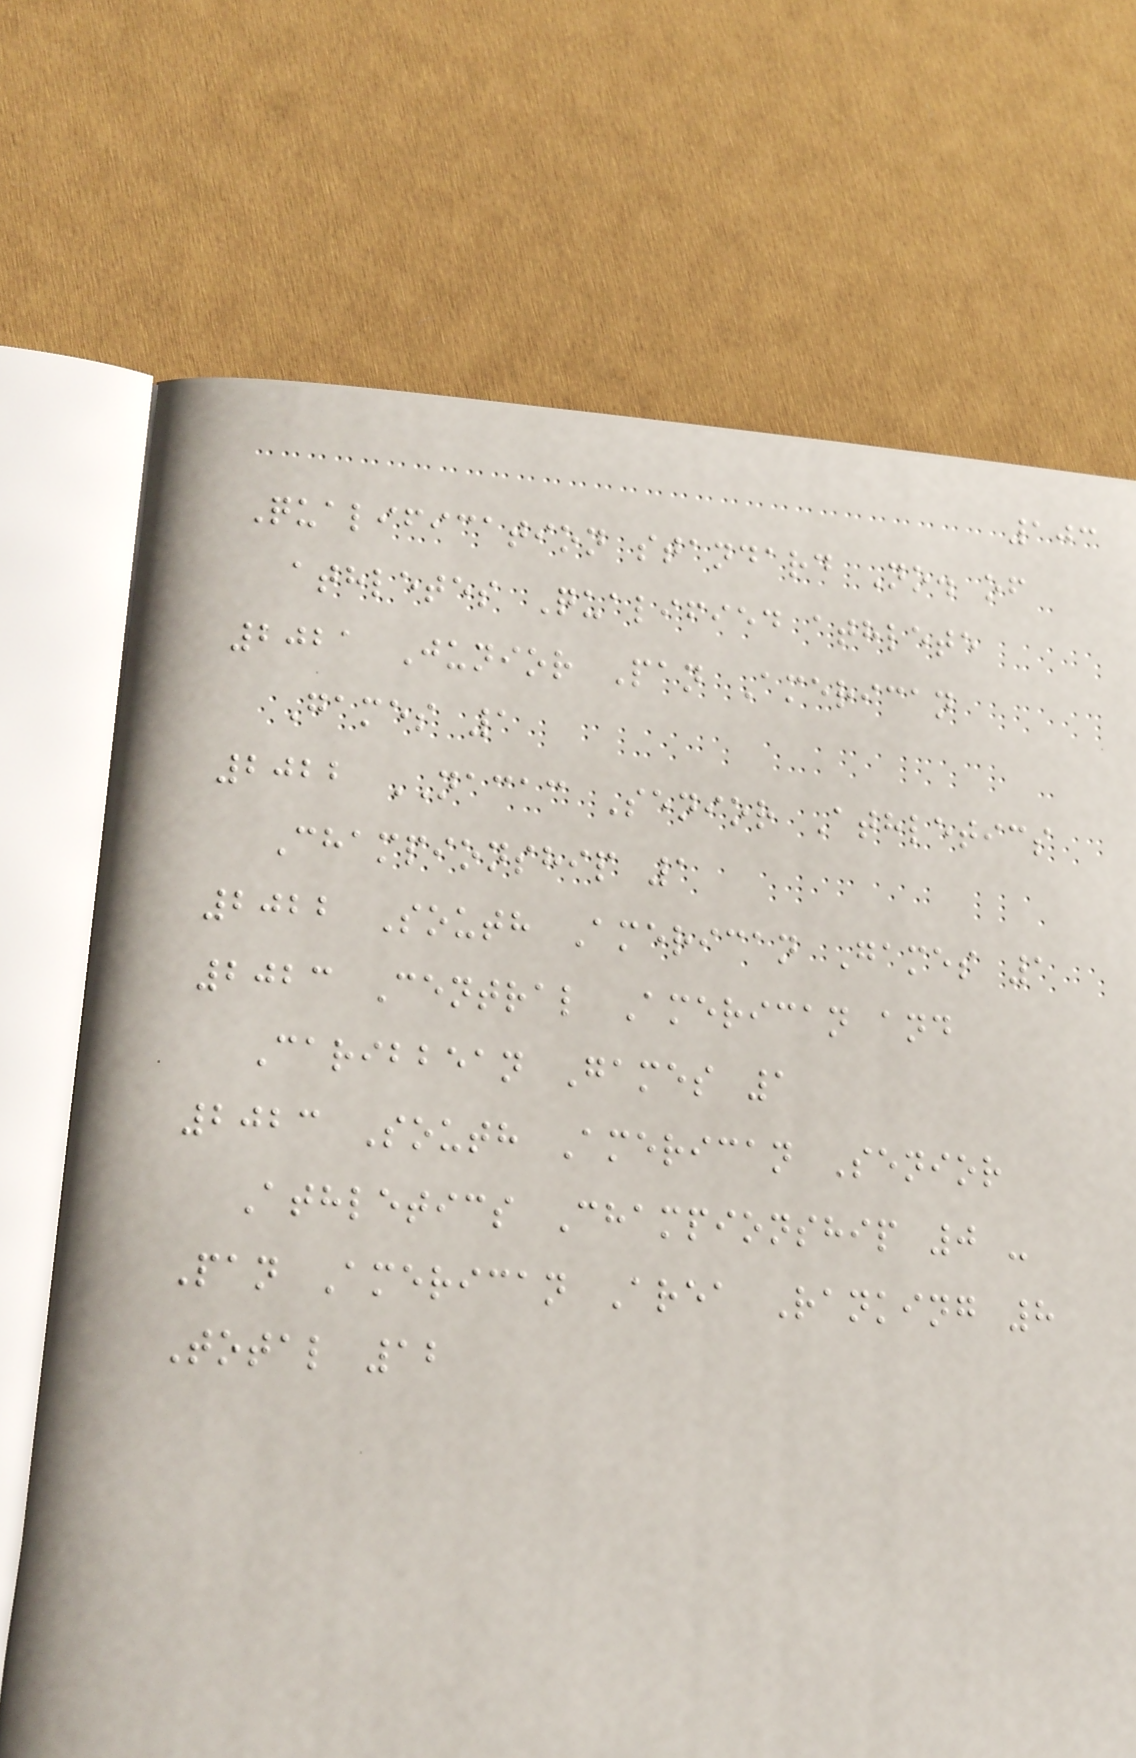103
Qualification standard No. of
athletes Qualified athlete
2021 Junior Pan American
Games 1
2022 NACAC Senior Athletics
Championship 1
2022 South American Games 1
2023 Central American and
Caribbean Games 1
2023 South American Senior
Athletics Championship 0 -
Pan American Area Ranking 8
Total 12
